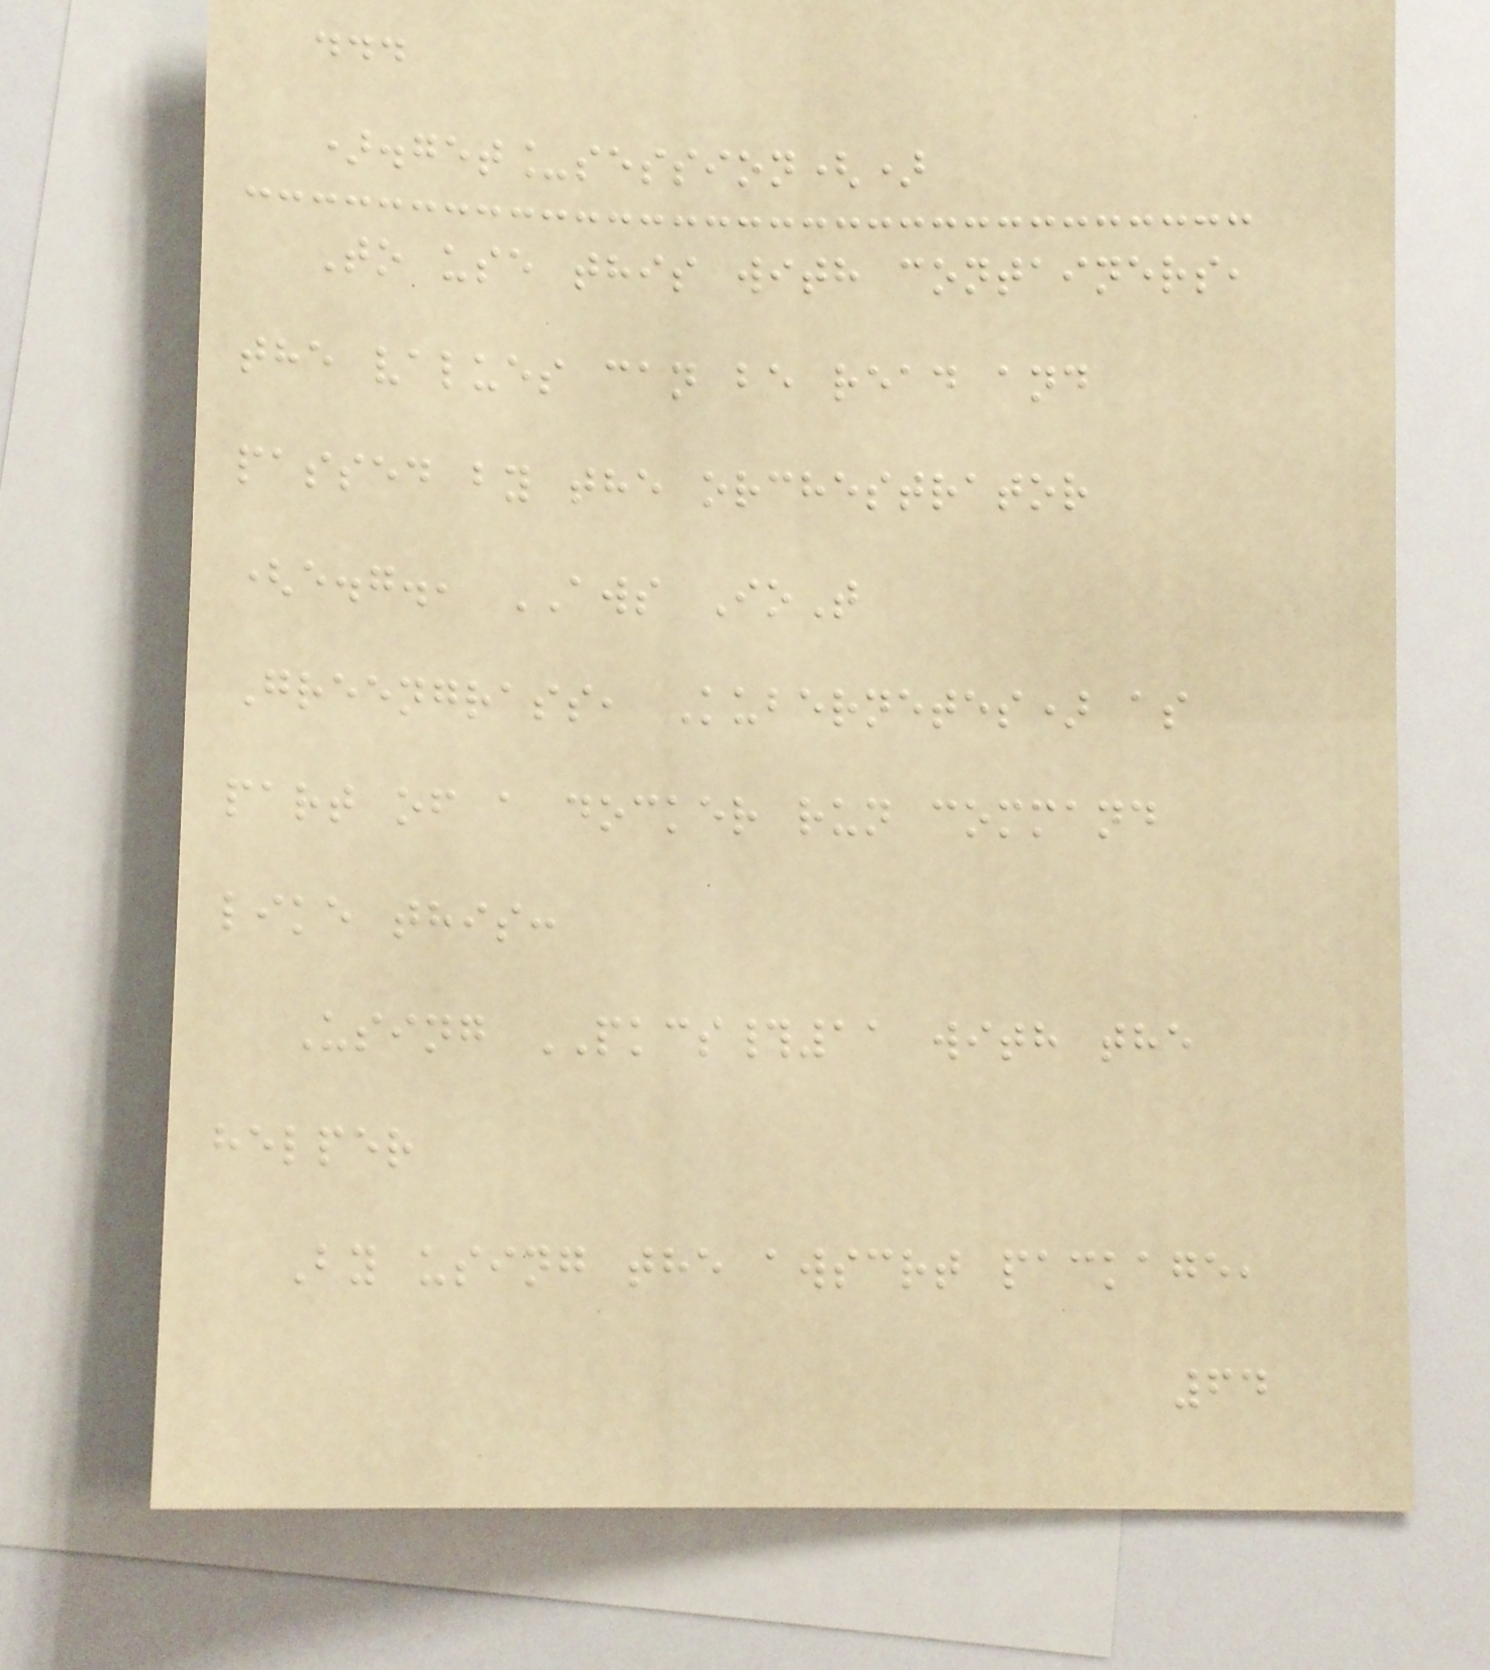...
).get_session()
To use this with containers,
the values can be read and
passed by the orchestrator
(e.g., AWS IoT
Greengrass, Kubernetes) as
part of a docker run command
like this:
Using PKCS#11 with the
helper
By using the awscrt package,
64
